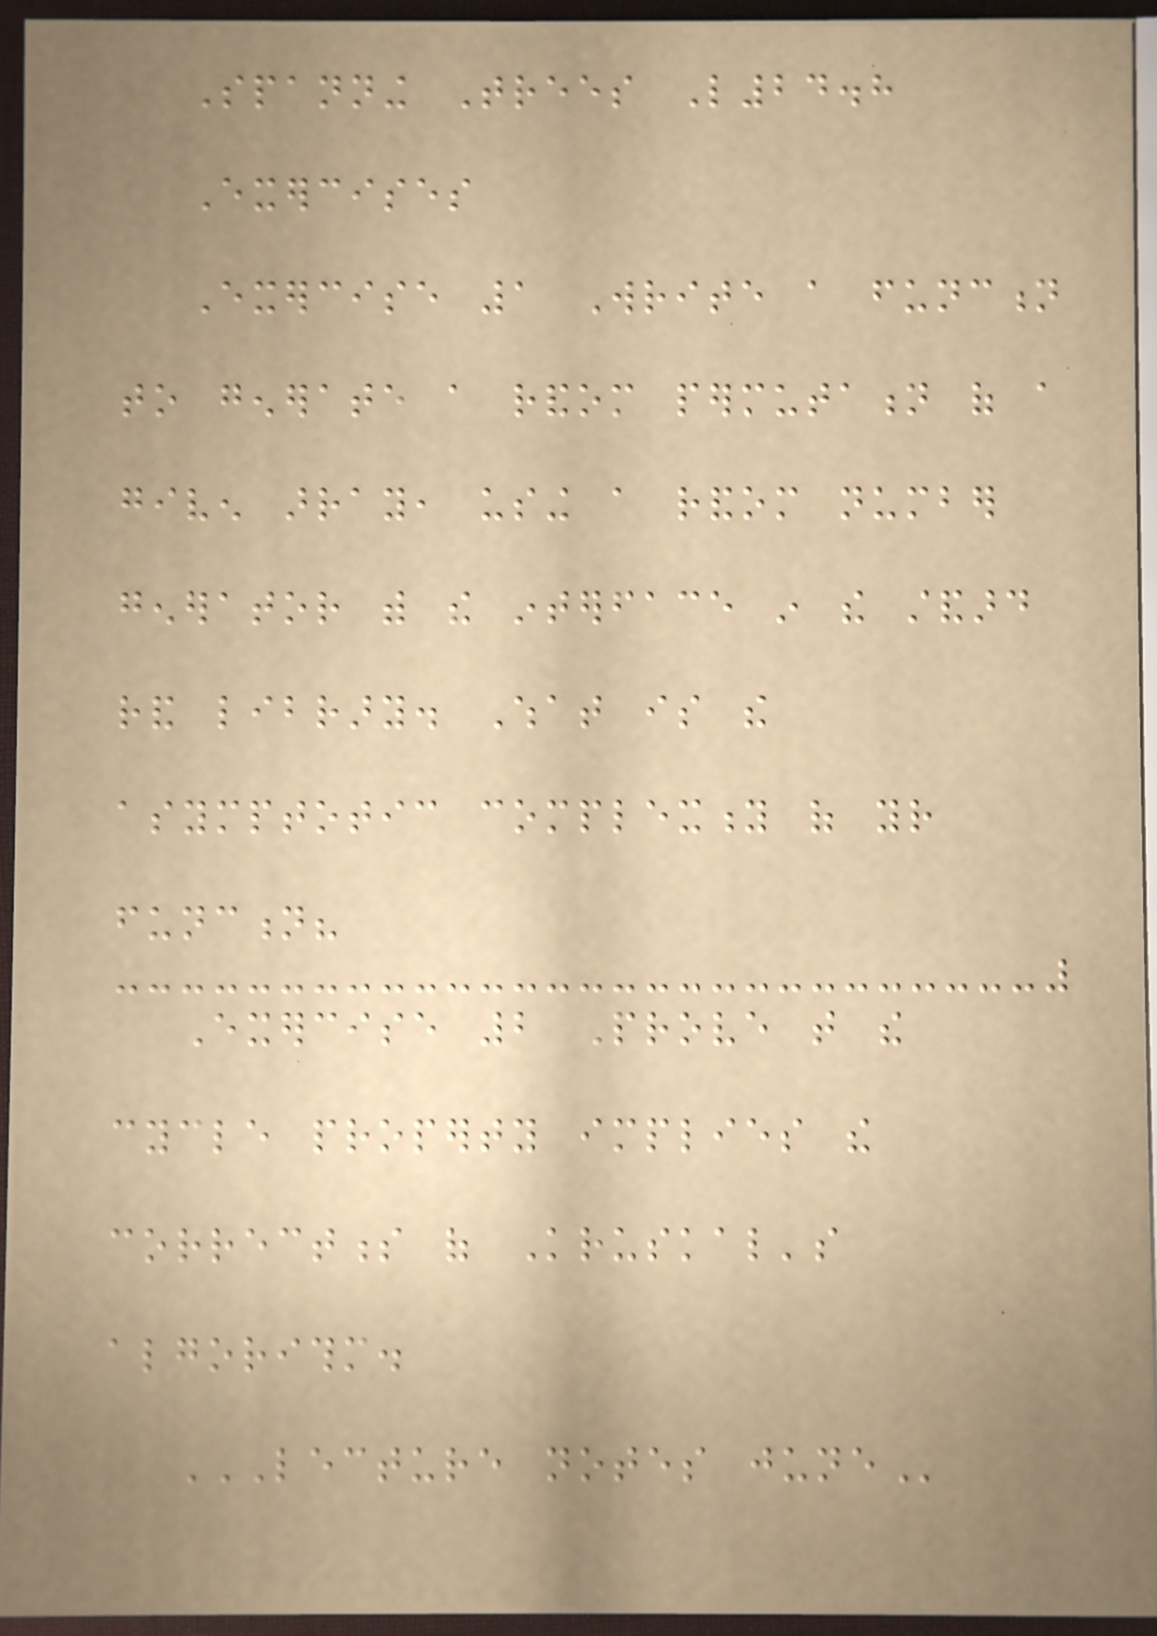Spanning Trees L24.8
Exercises
Exercise 1 Write a function
to generate a random permutation of a
given array, using a random number
generator with the interface in the standard
rand library. What is the
asymptotic complexity of your
function?
Exercise 2 Prove that the
cycle property implies the
correctness of Kruskal's
algorithm.
LECTURE NOTES JUNE
